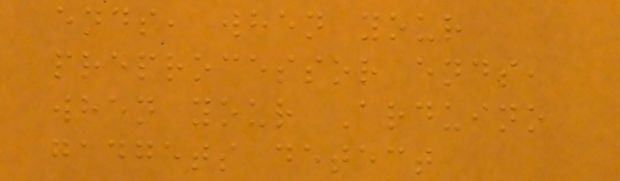ends, when your
preprocessor ends,
when your Arduino
gadgets detect
